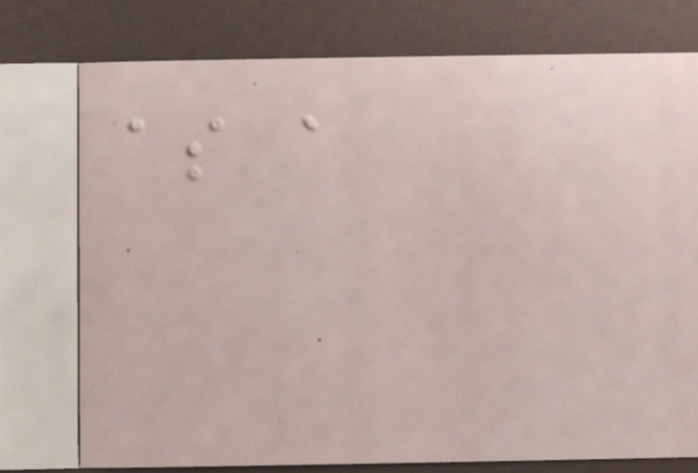as a
